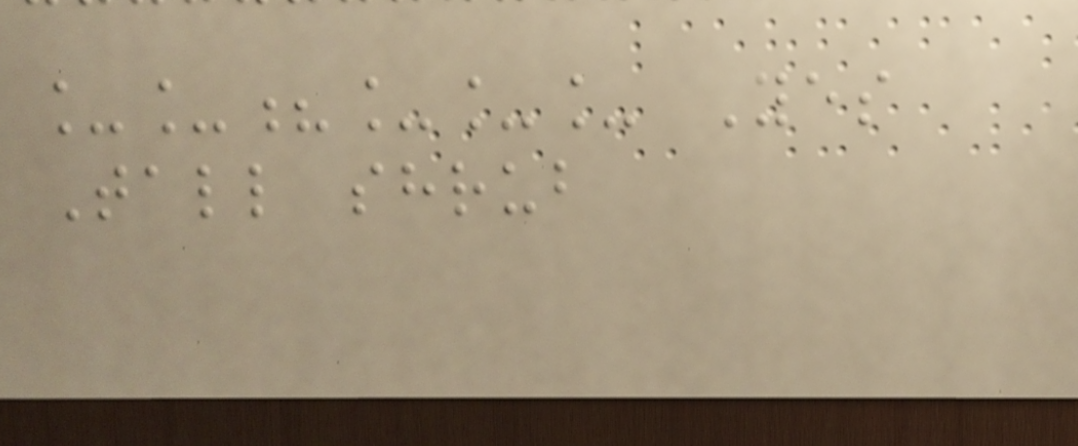__?___ Yes
Tall shrub
